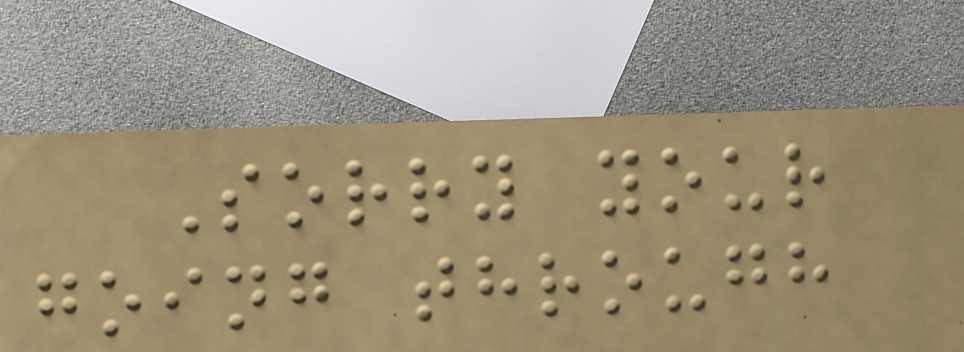Sorry your
going through
